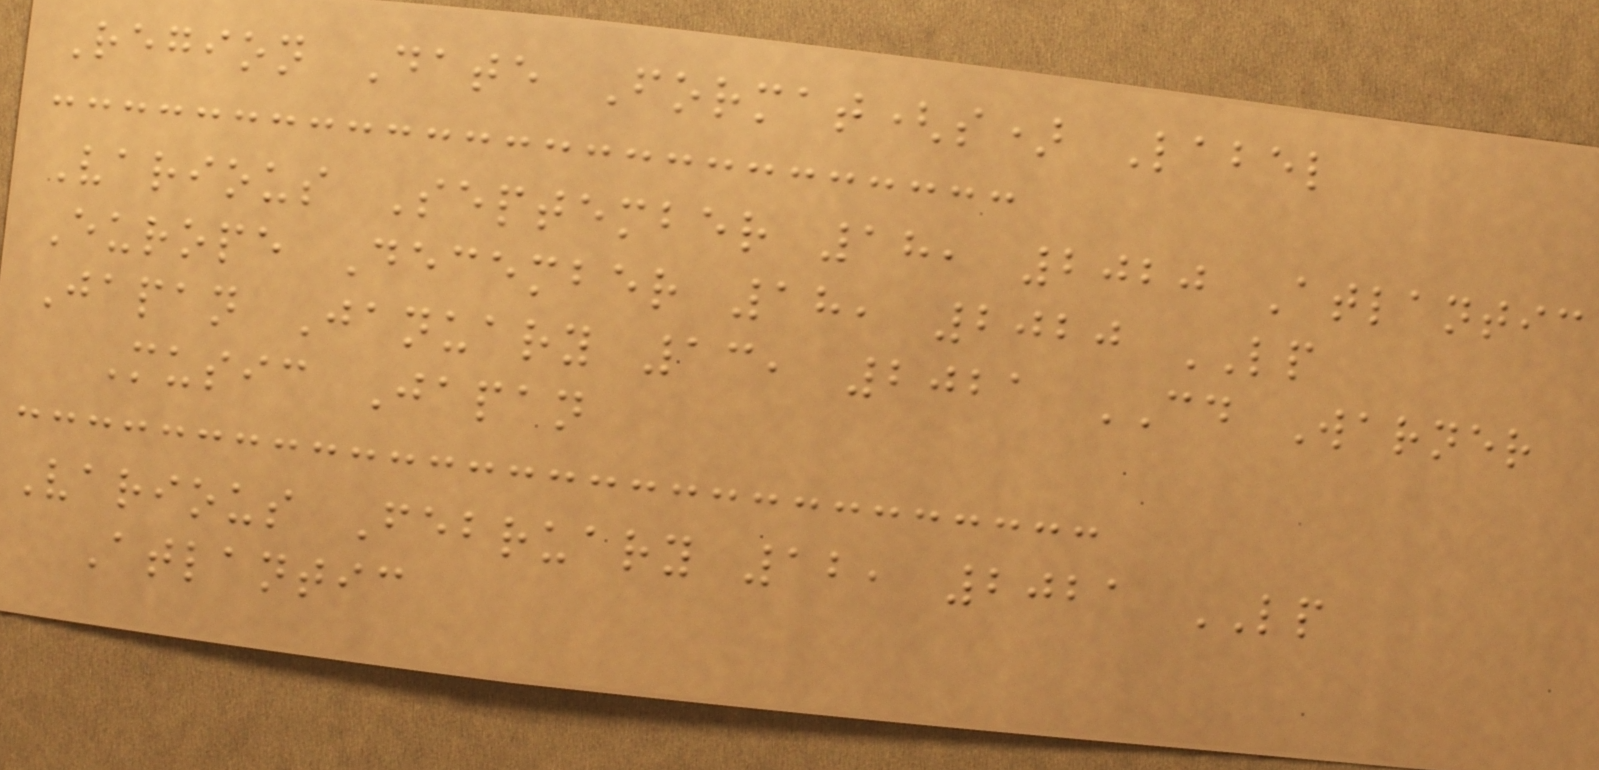Region Date Format(s) Label
Various September 18, 2020 Atlantic
Europe December 18, 2020 LP
Japan January 13, 2021 CD Warner
Music Japan
Various February 12, 2021 LP
Atlantic
